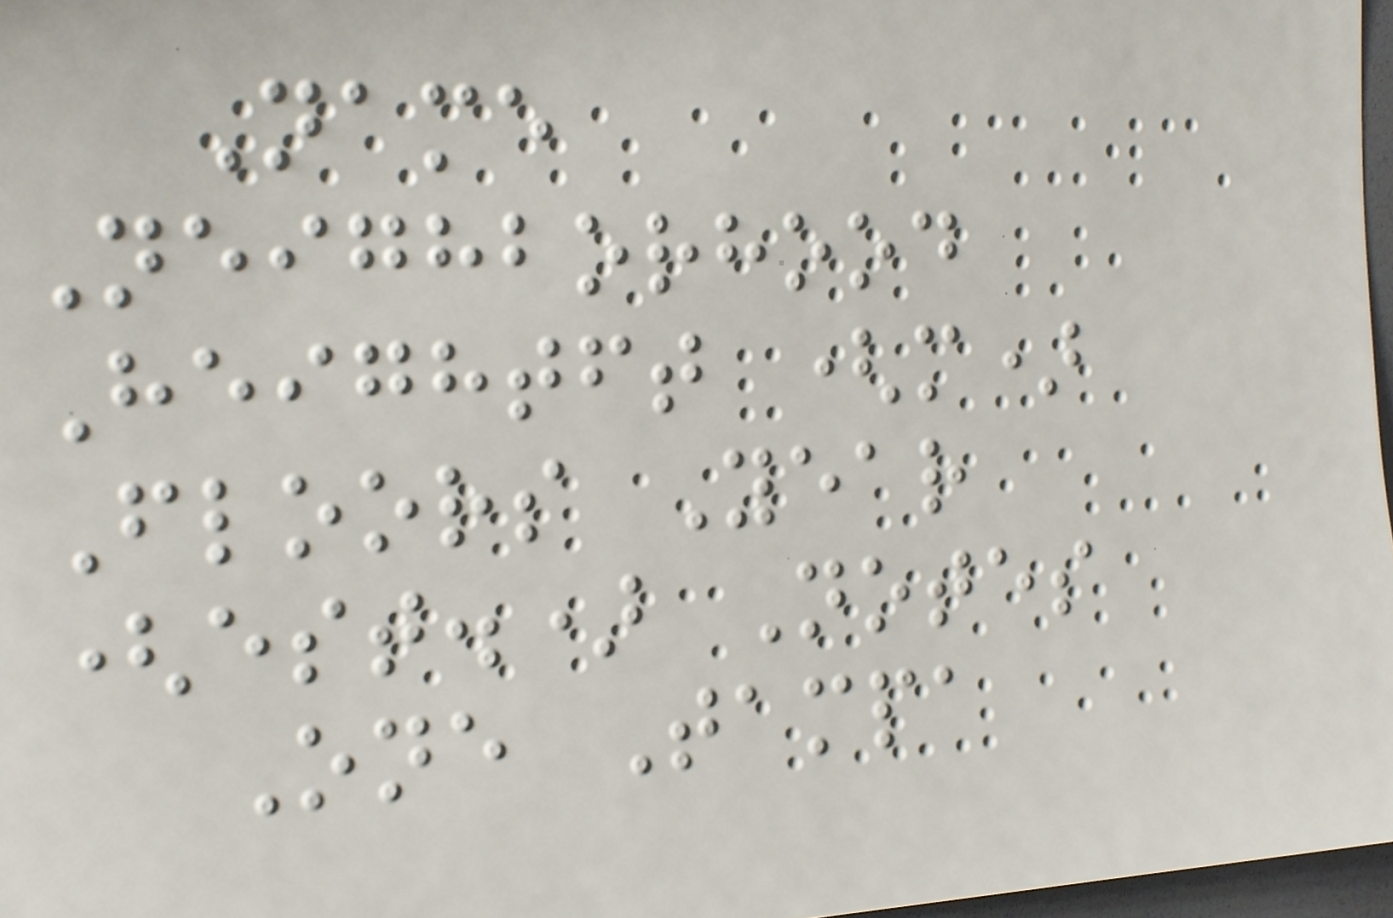Name
Neighborhood
Heightft (m)
Floors Year
(est.) Notes
One Tampa
